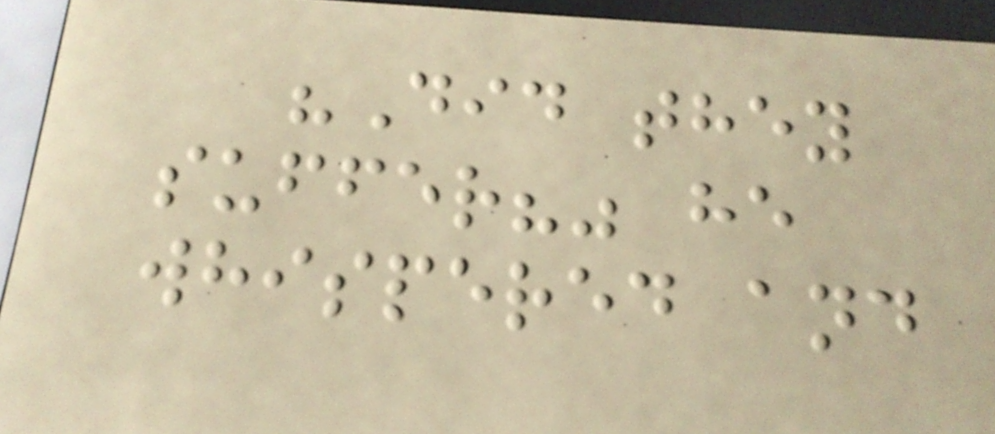"Did they
suffer?" he
whispered and
